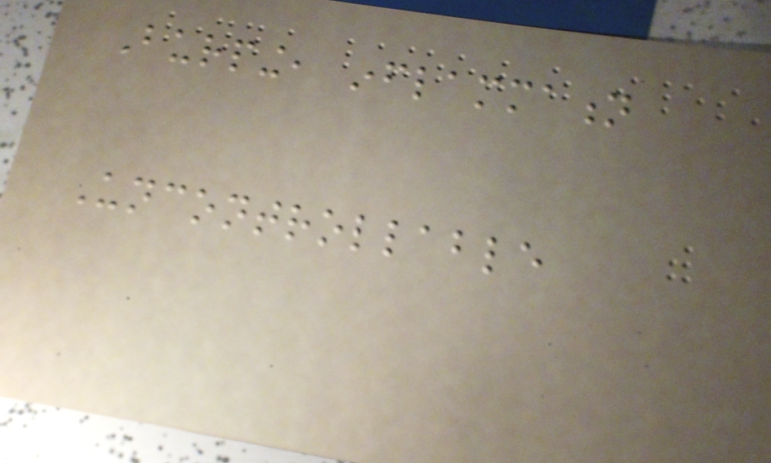Burping, inflammation
Uncontrollable
